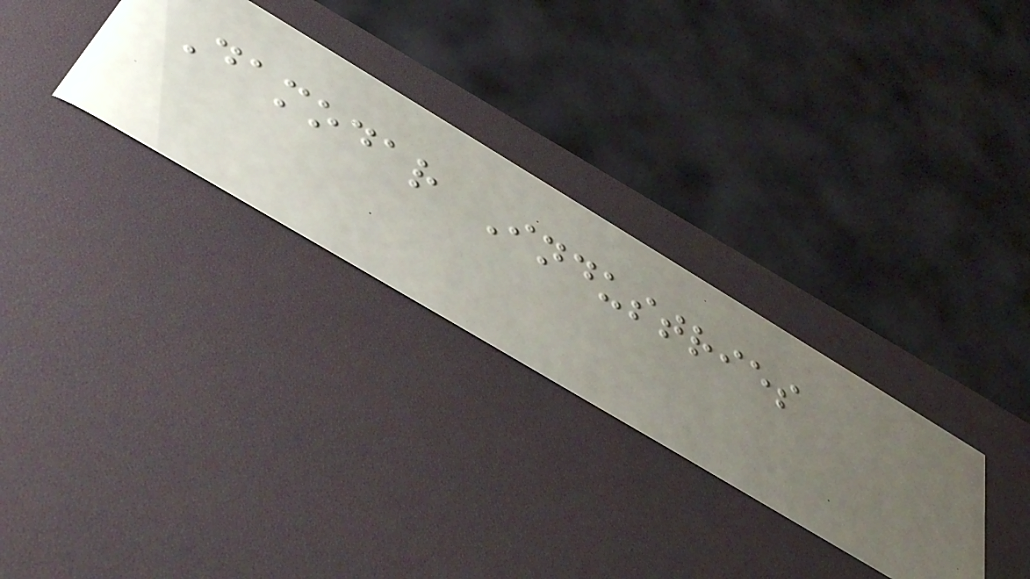Damodar Industries
